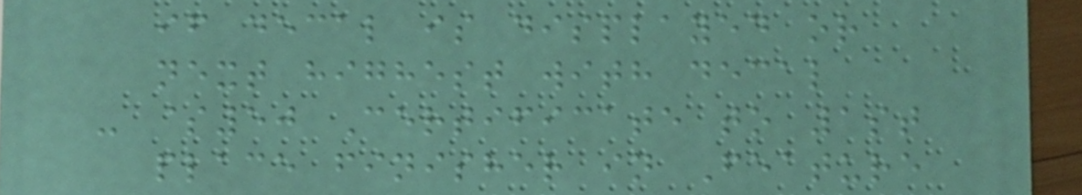if decal is displayed or
next highest with decal
- $50 Certificate to 1st
place finisher in Feature
